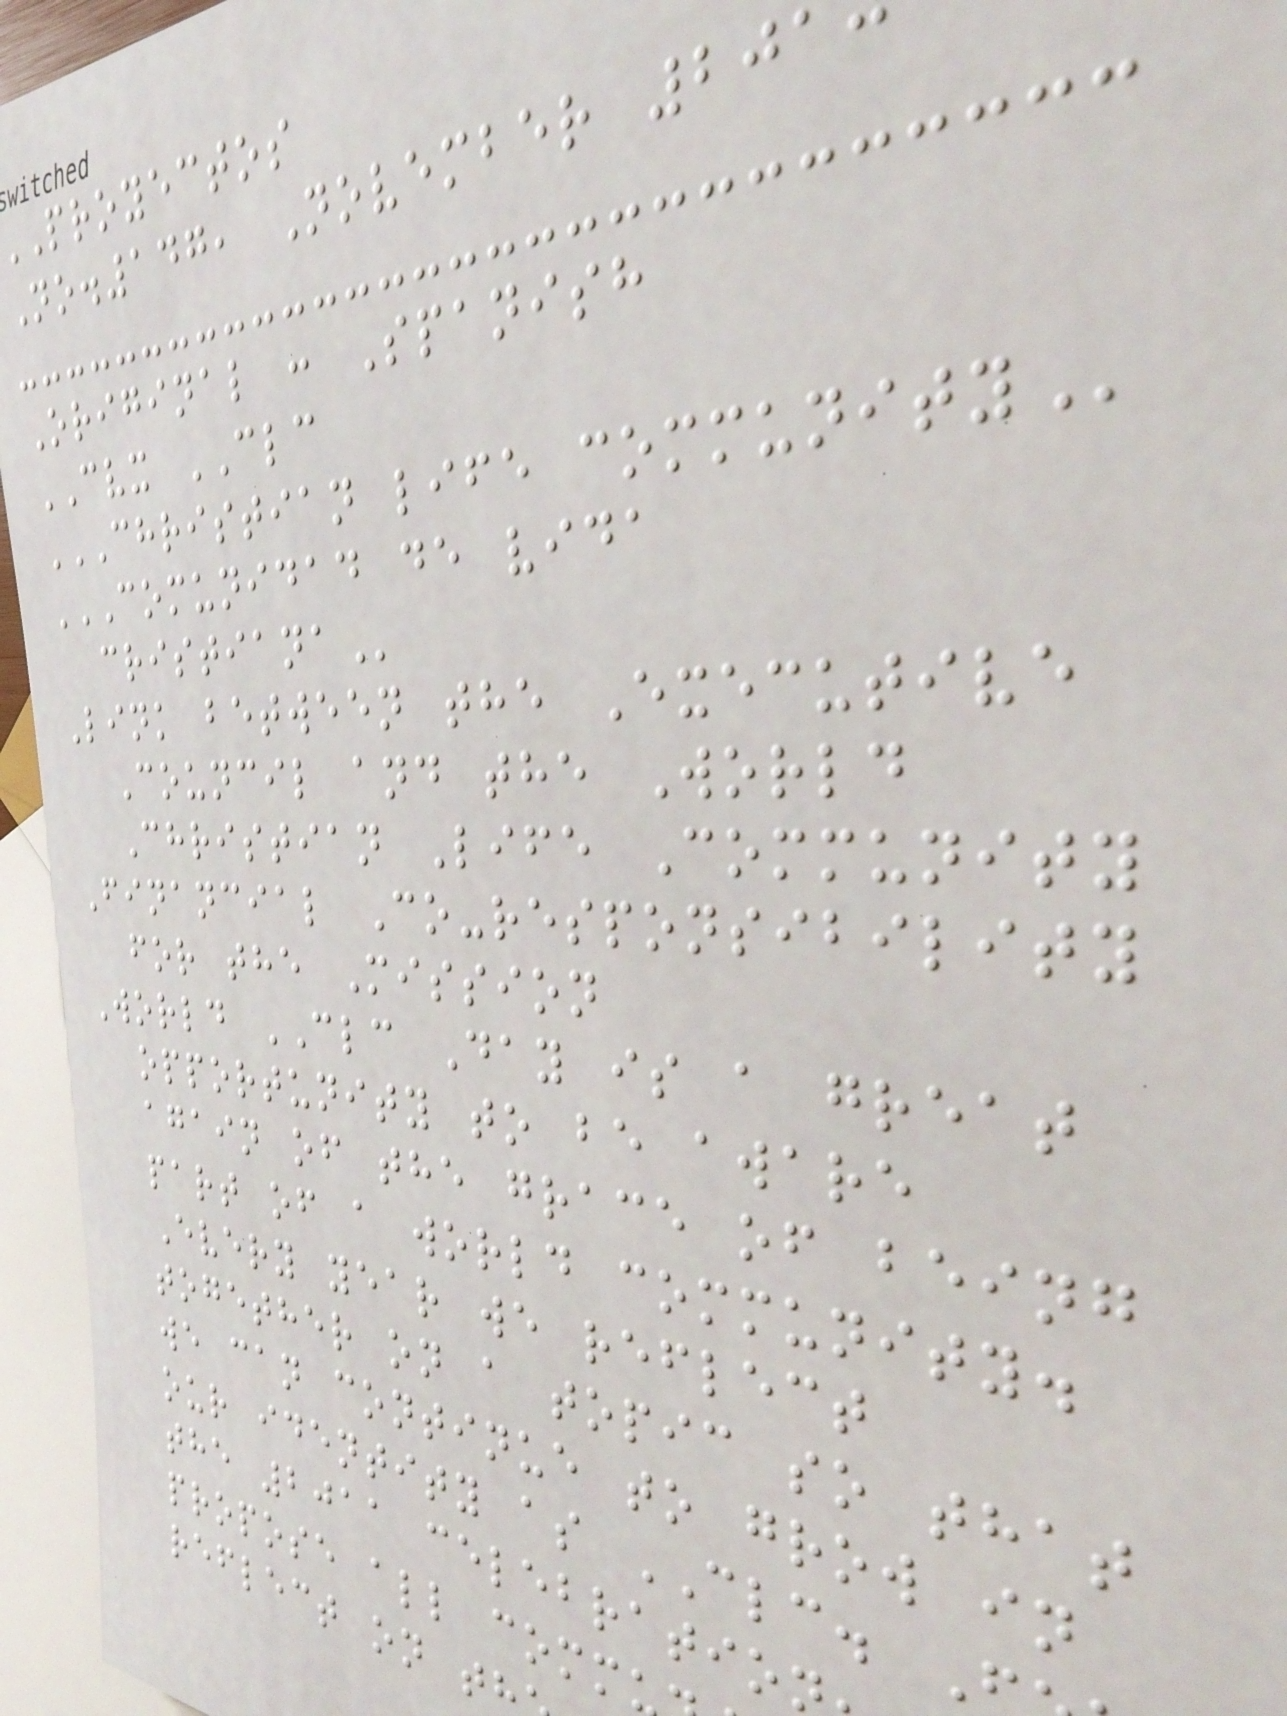proyectos
No.147, November 201
Original : Spanish
CVX CLC
CHRISTIAN LIFE COMMUNITY
COMUNIDAD DE VIDA
Link between the Executive
Council and the World
Christian Life Community
Financial Co-responsibility
for the Mission
World CLC Day is a great
opportunity to be aware
again of the grace of being
part of a world community.
Every year we reflect
together on a topic so that
we can continue to grow in
our identity as CLC.
the 2011 celebratio
propose all comm
reflect on t
